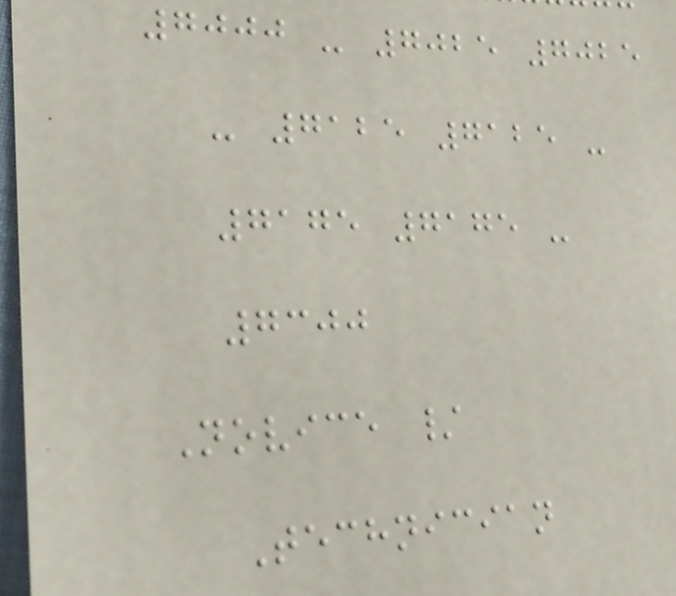7000 - 7025 7025
- 7125 7125 -
7175 7175 -
7300
Novice /
Technician
